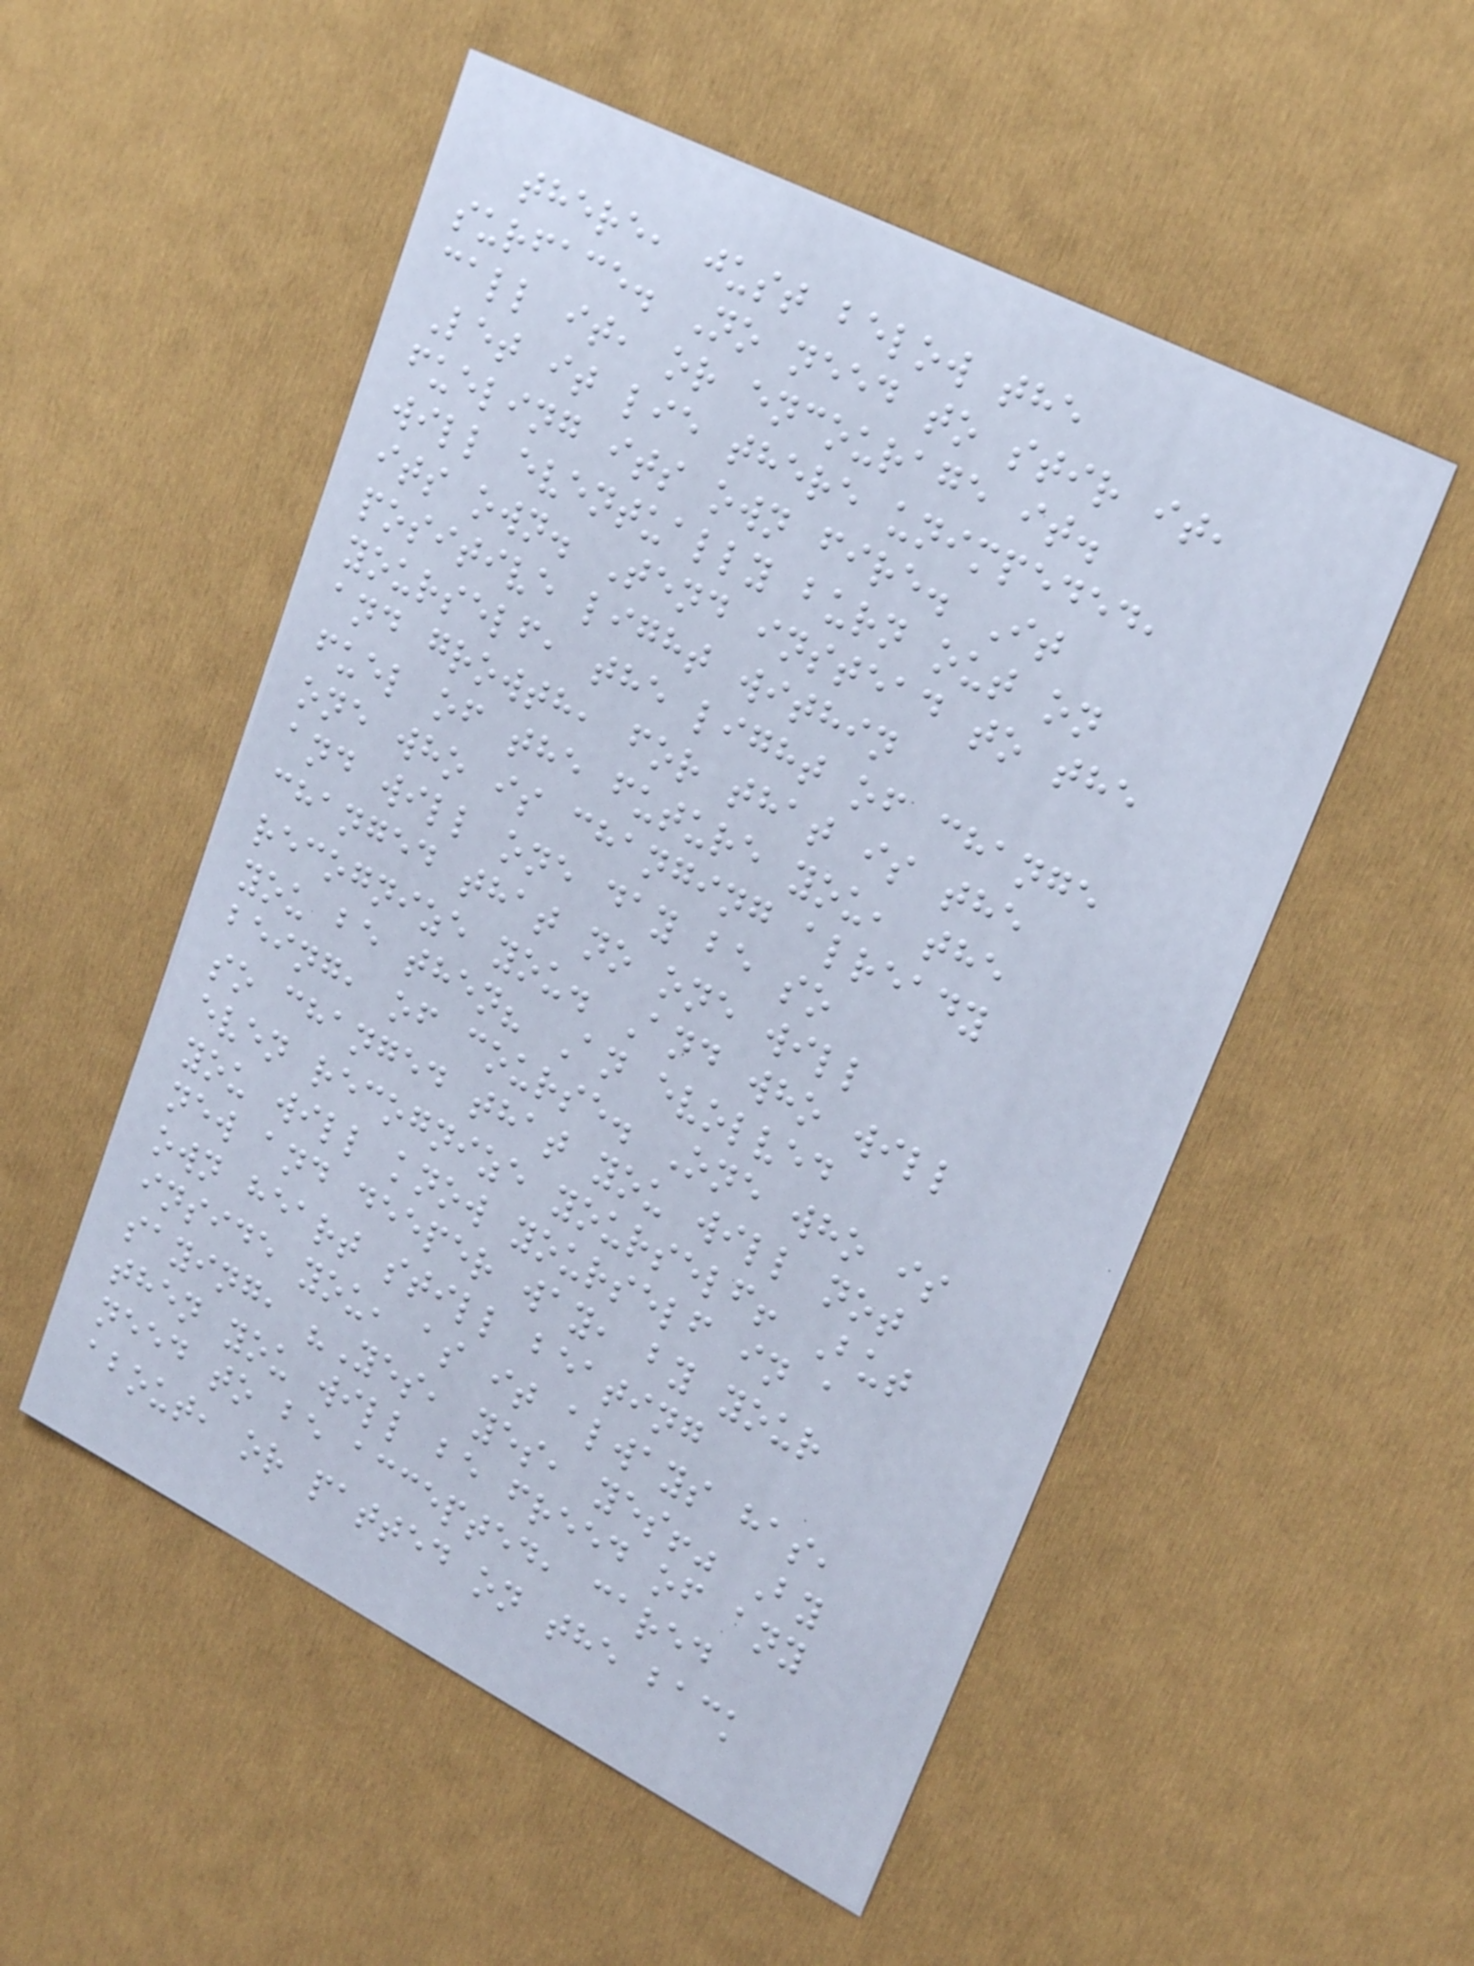there, just below the
surface. No need to stir it,
call it, or encourage it.
Let it lie there unimpeded,
fueling its own fire. It
will eventually burn out on
its own. Tend instead to the
positive light within
yourself, the light of change
and growth, for that is the
fuel of the future you, the
one who is changing already
and will one day be so
changed that no one will
recognize you. And who will
you be then? An evolved
being, of course. One who is
so changed that you will not
even recognize yourself! But
you will know yourself in a
new and deeper way, by your
own heart still beating
inside you, as it always has,
saying, "Yes, yes, yes!" By
then you will be freed of any
need to be accepted, cared
about, or patted on the back
